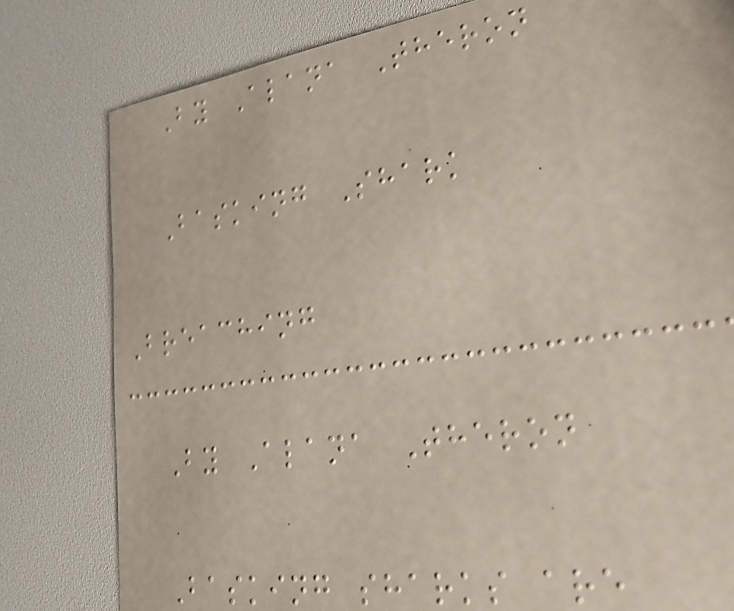By Alana Theron
Basking Shark
Breaching
By Alana Theron
Basking sharks are
